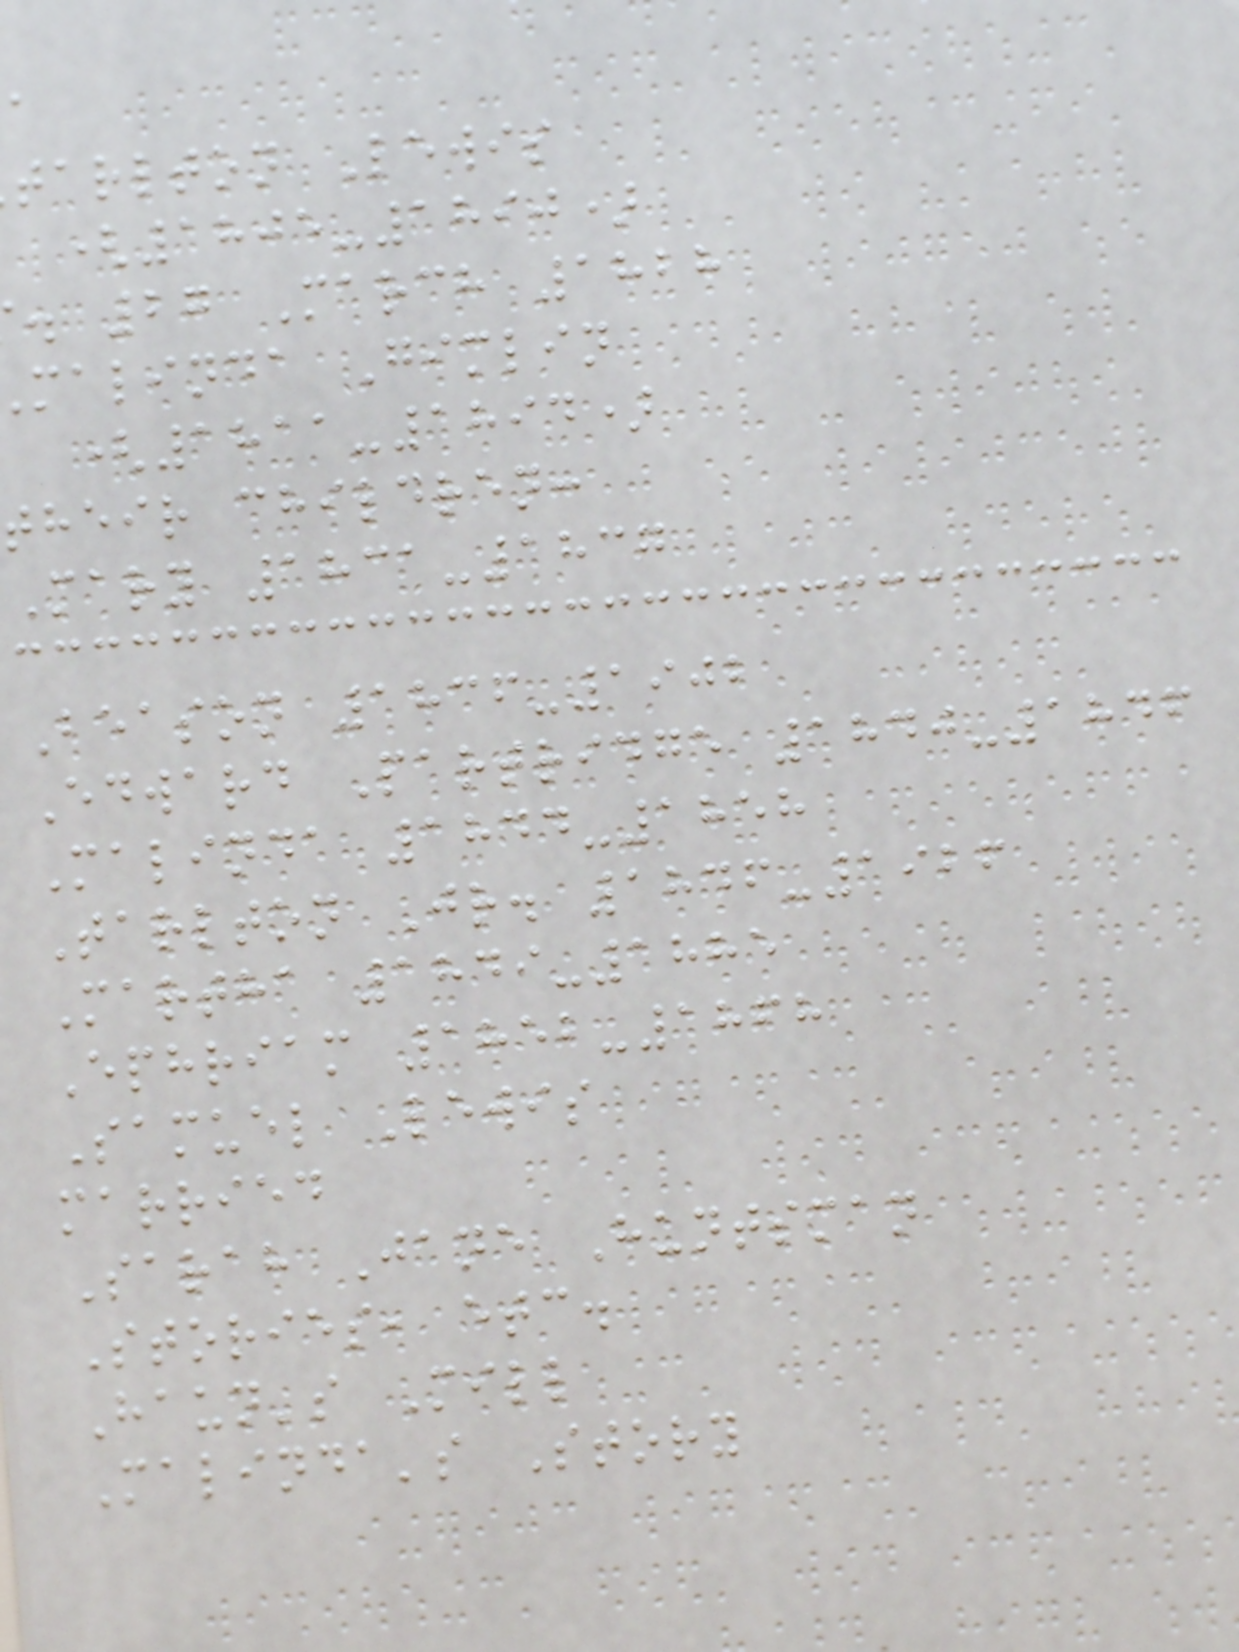tarlton Lewis
(1805-1890)
. 27 March 1828
malinda Gimlin
(1811-1894)
their children:
Mary 1831-1837
Beason 1836-1902
Edward Partridge 1840-1846
Malinda 1844-1858
Tarlton Jr. 1846-1926
Martha 1849-1885
Ephriam 1852-1868
Samuel Lewis
married
Sarah Jane Huntsman
Stories, etc.
Haun's Mill
Malinda's Story
